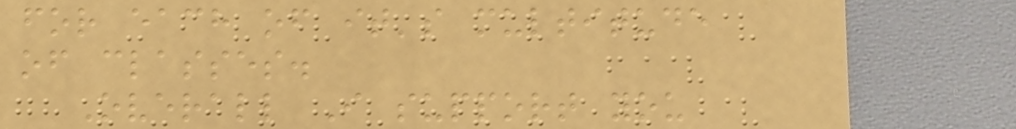for each of it's multitude
of classes.
Overall I support you
